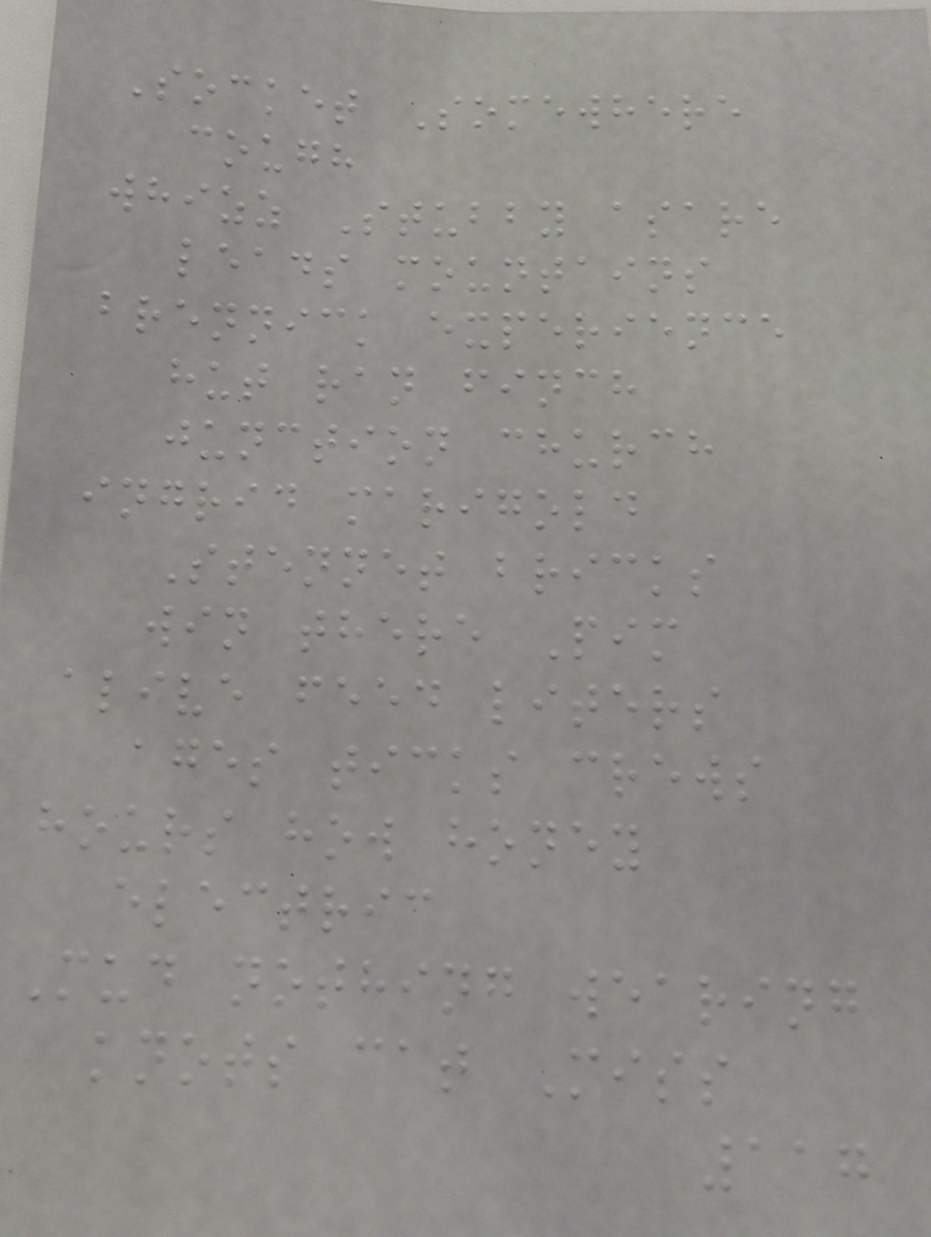Socket Somewhere
cough
whizz Stubby asare
leads mountains
brennick experience
hut ran finch
junction church
ingrid marigold
Stennet bricks
win there Pim
alive feed liters
ages ticks crews
hours how honey
electric
Mud nothing wearing
knots cat Miss
117
